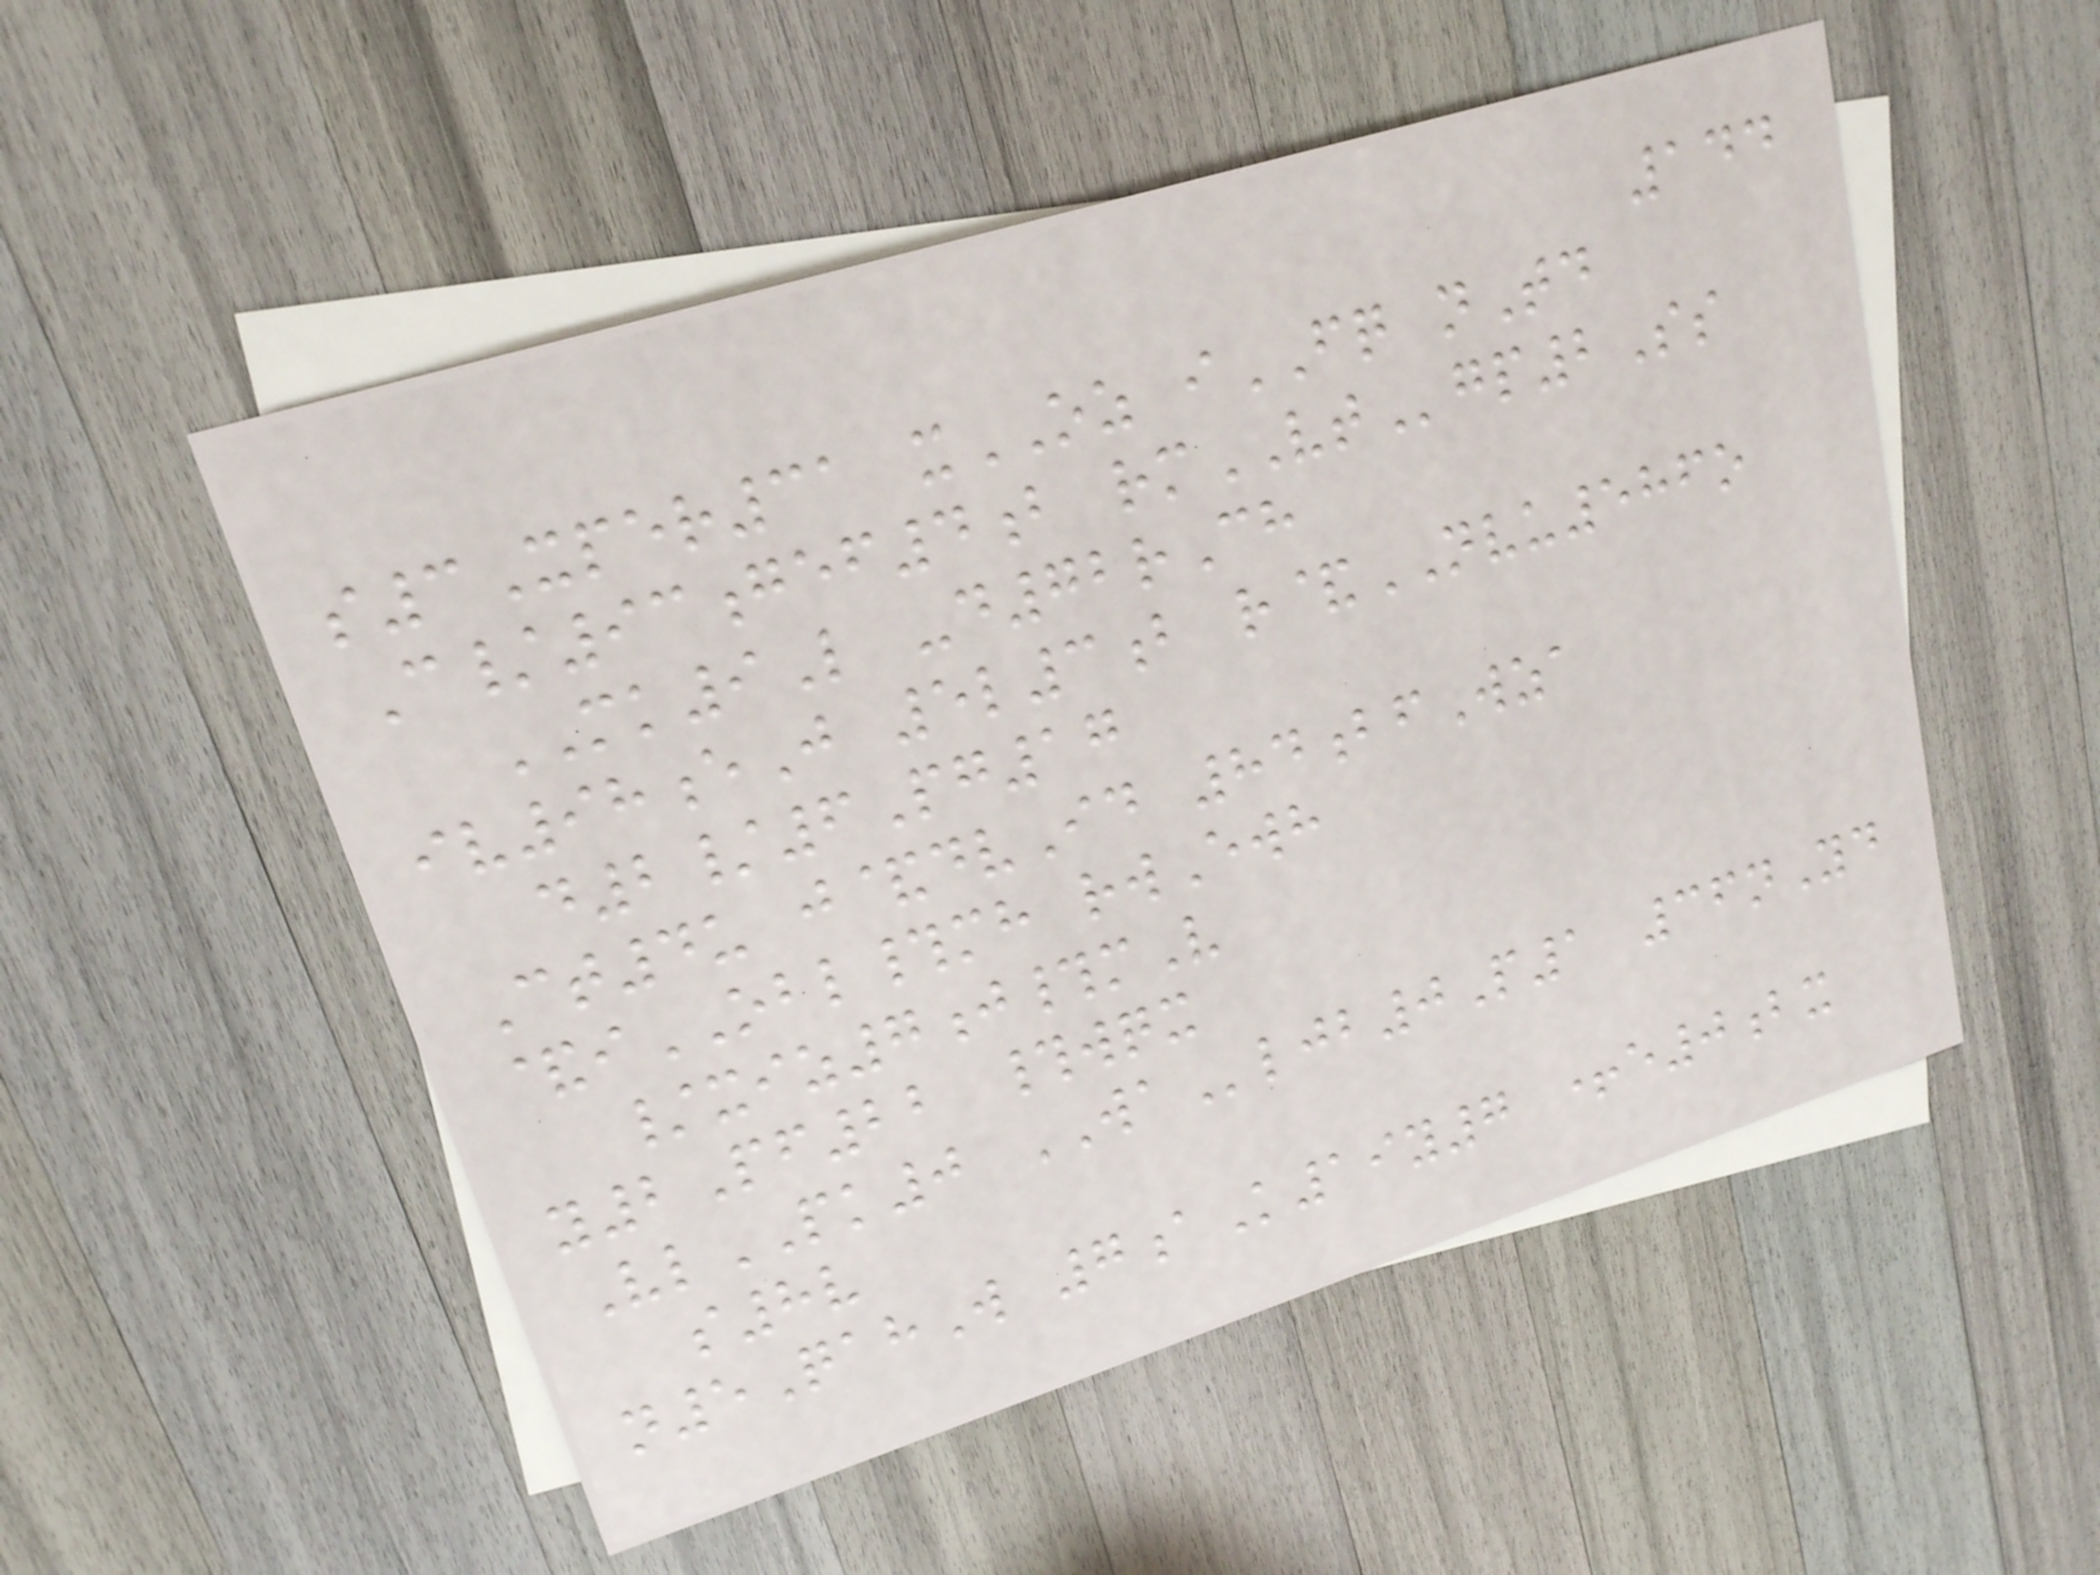144
s3Xper31 xOZ iFQ nTd
C/93gef4b rmVTgp2Ss
MK9L -d72rCh
iv98eJ 5l3b r&NVU586o
d2/6Pg17
Ct4u j&dvId 84bfWza
&iOBL#mh rwEwh
/xiz7j#mV
y2Pf22 #wqx
VlPK0 WAljb0P1 36nYd
s8v
n5QahW 7aK19y7 +e0bx
